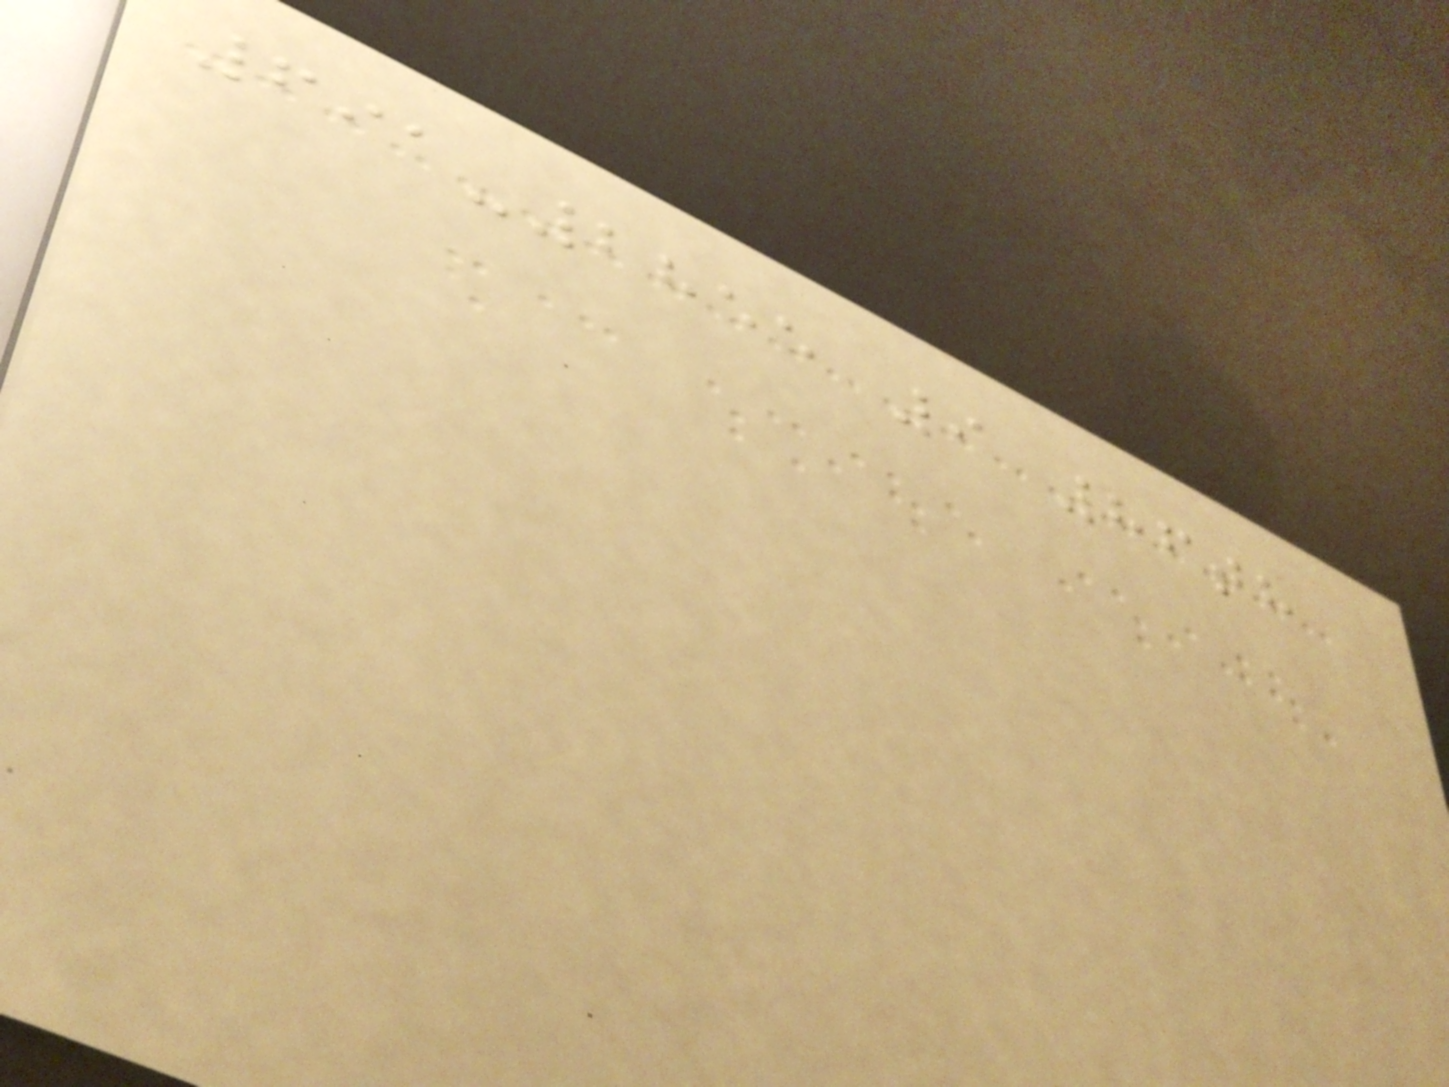691-2855 9 86th
